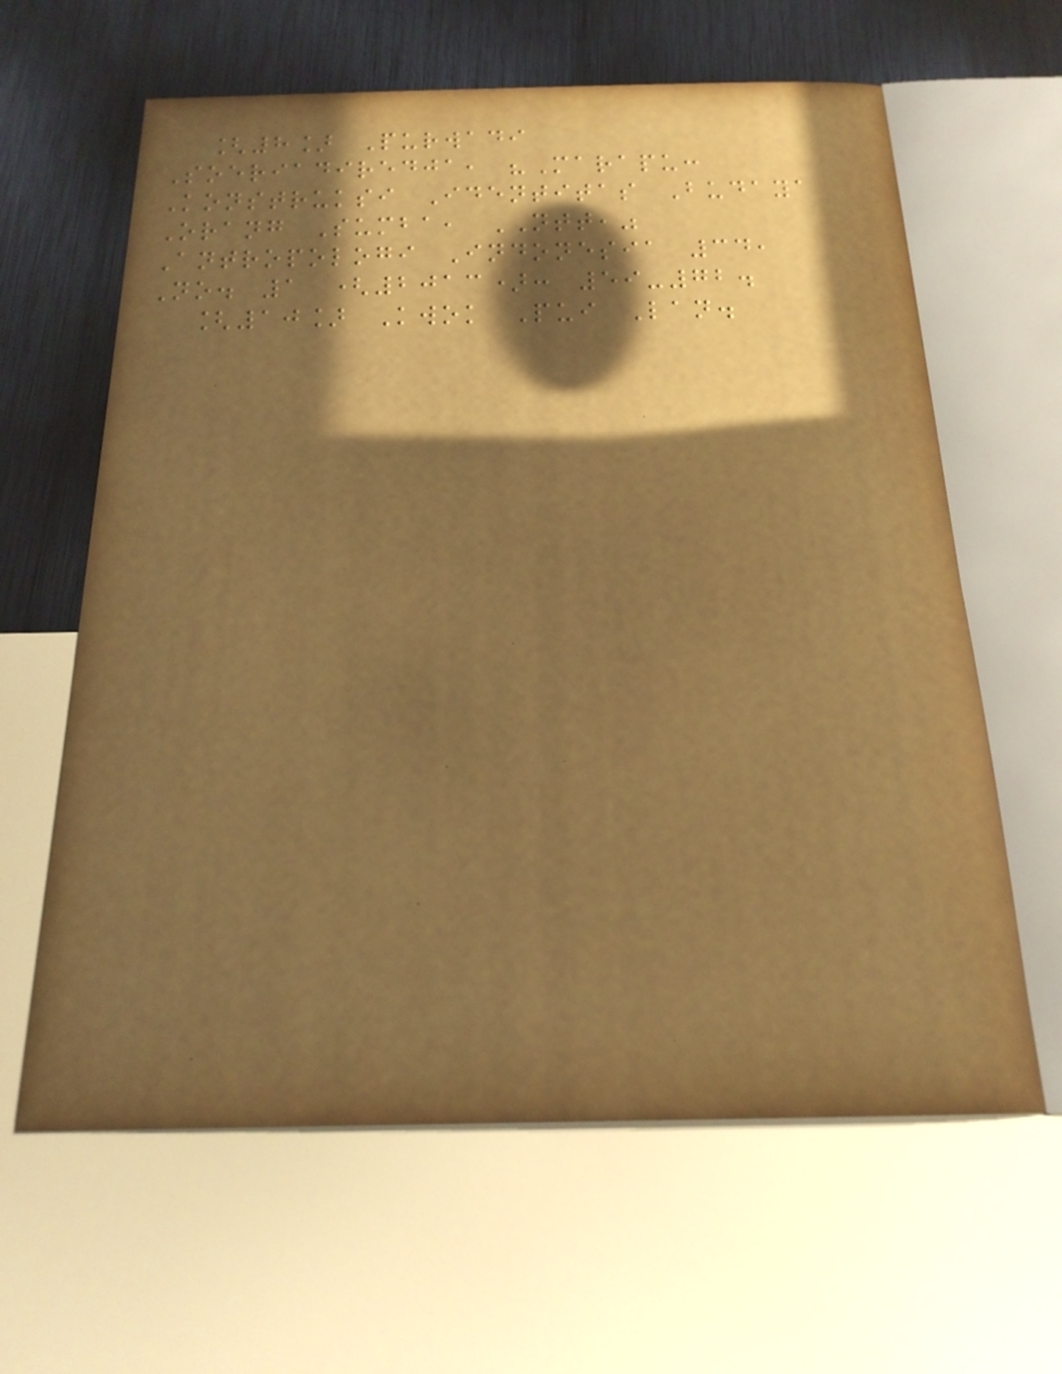[8] Purwadi
Soeriadiredja, "Marapu:
Konstruksi Identitas Budaya
Orang Sumba, NTT,"
Antropologi Indonesia 34,
No. 1 (2013): 59-72.
[10] Kwok Pui Lan.
